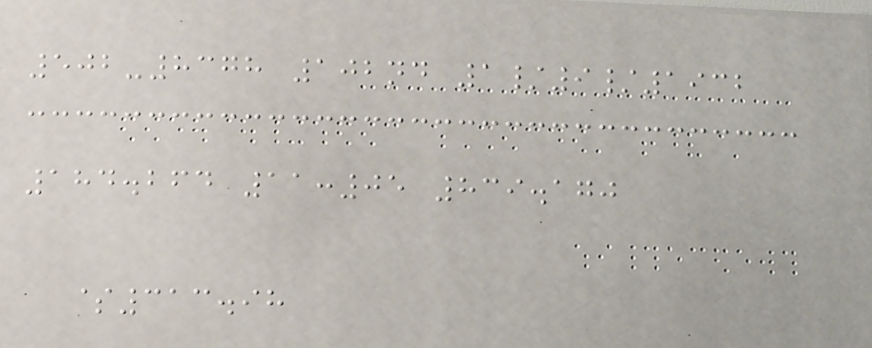502-8378 102nd 1/9/1932
184.264 11:05 839.170
$313.98
